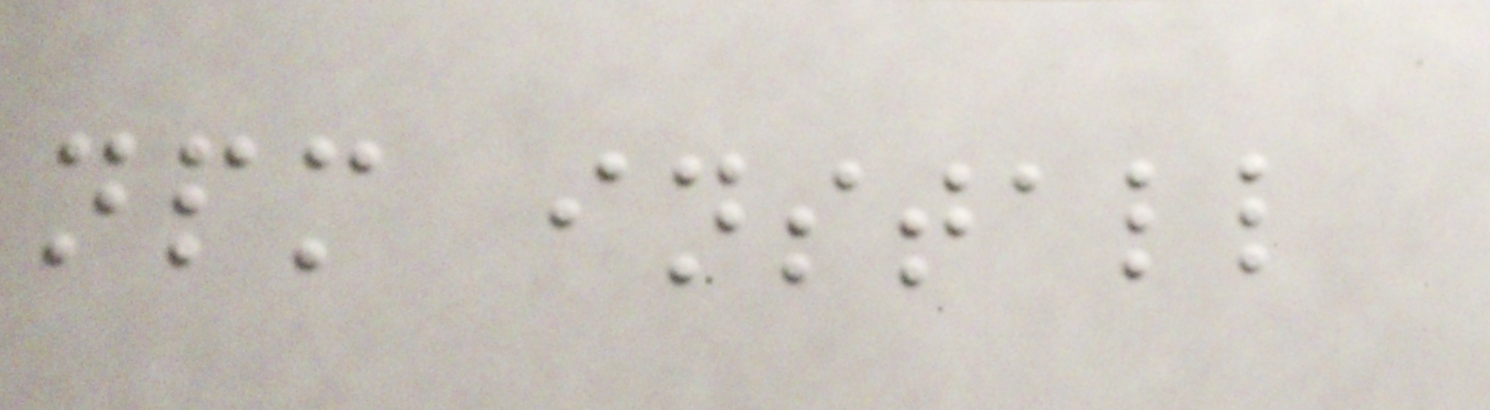npm install
